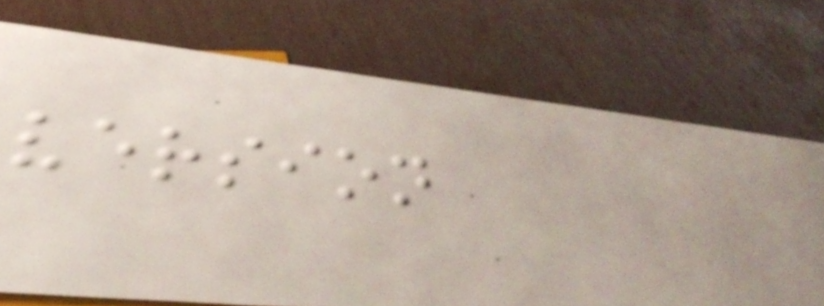version
